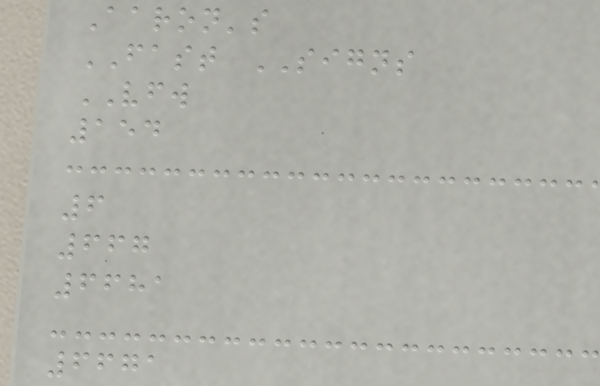Aaron's
FAST SIGNS
VFW
154
6
667
6681
6671
